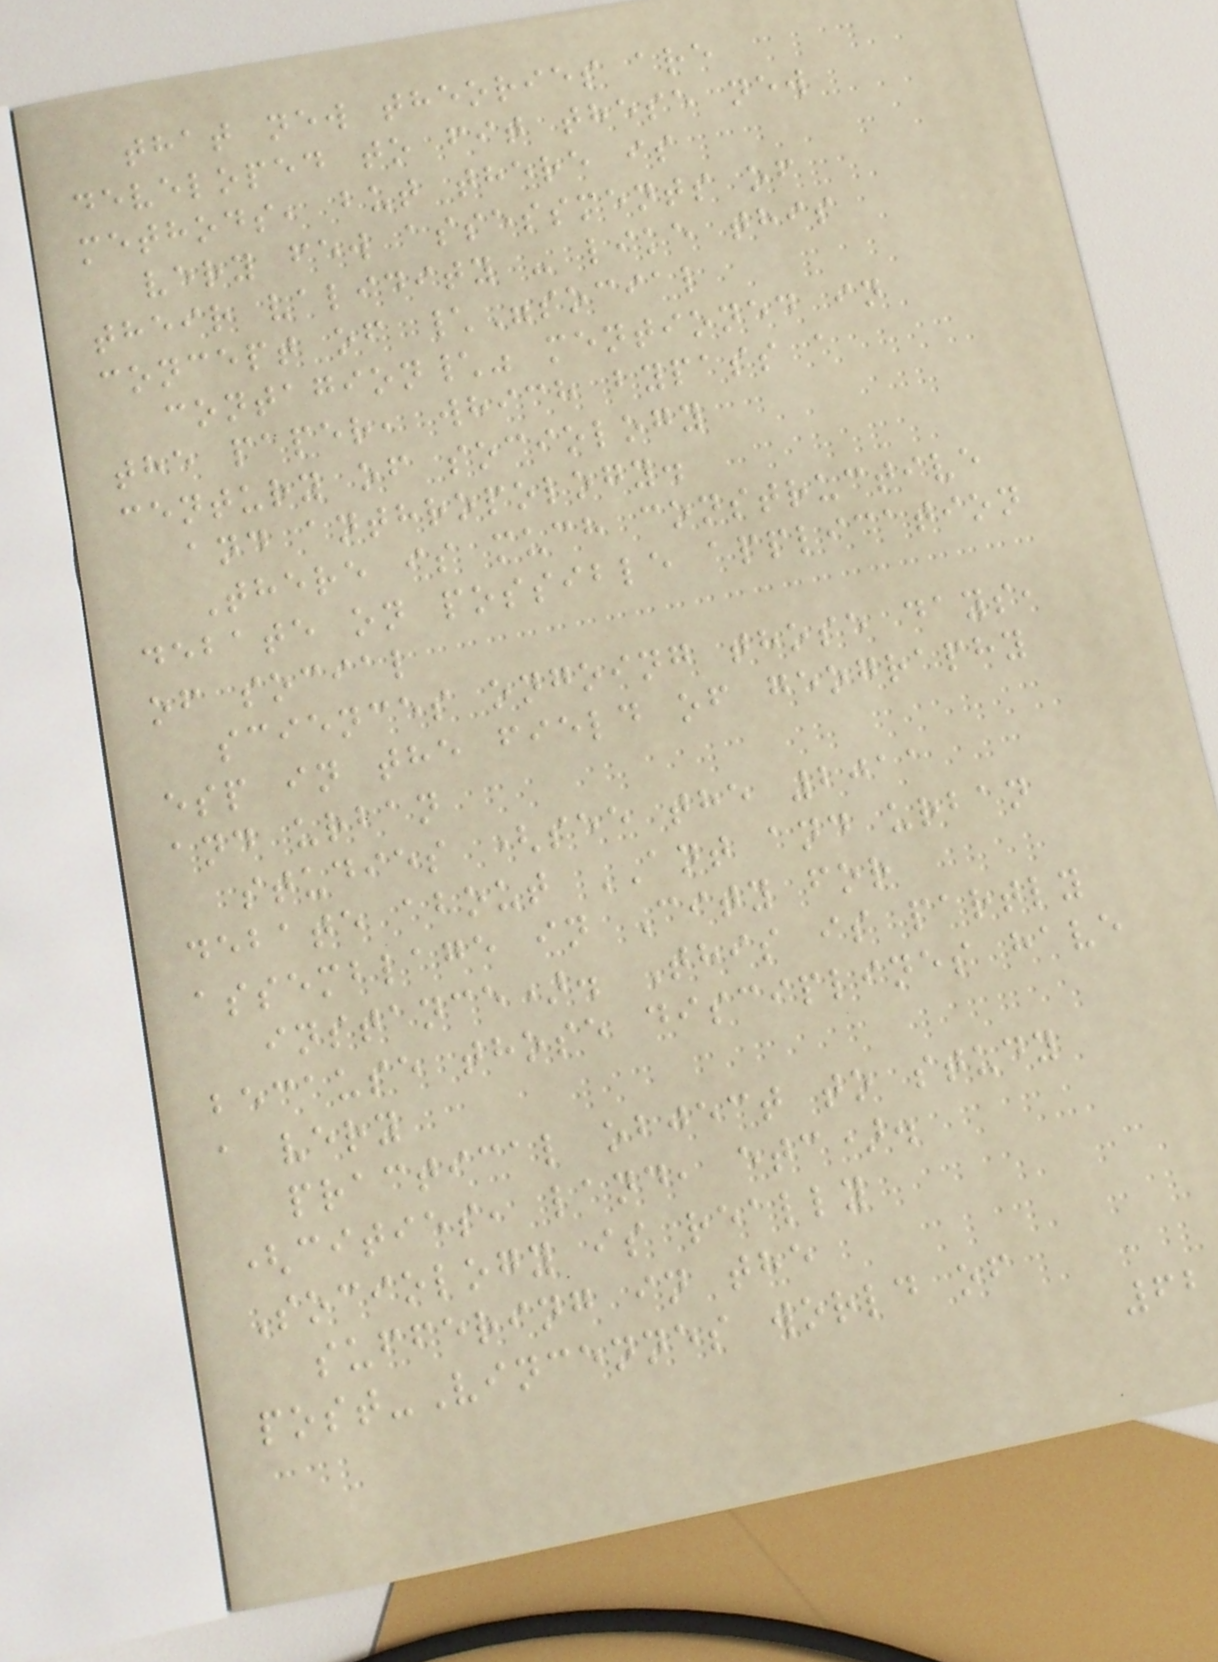that new theories are
developed to fit these new
methods, but there is
very few assessments of
their validity - like this
concept of \"social
contagion\" mentioned in
the paper, which bypass a
century of sociology
and anthropology.
There is much constructive
debate on possible application
of social
sciences ongoing those days,
esp in the field of geography
and urban
studies (see the 2011
debate about ANT and urban
assemblage in City for
instance). This is partly
because those disciplines have
a very
practical object to study
(cities, land, etc).
Sociology is really
suffering in the
post-Vincennes world of
62
